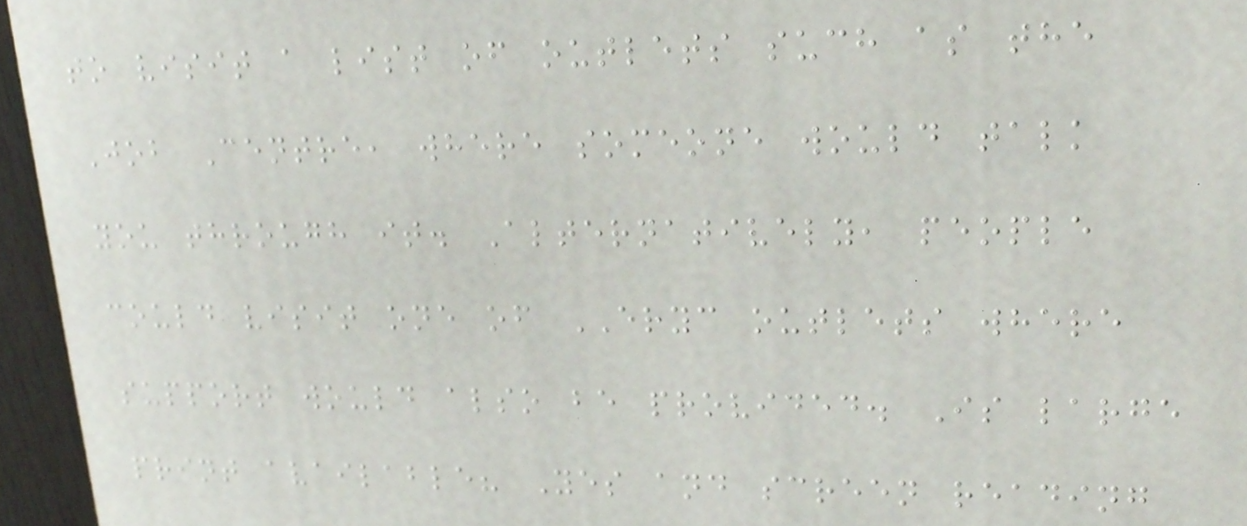to visit a list of outlets such as the
Job Centre, where someone would talk
you through it. Alternatively, people
could visit one of ERYC outlets where
support would also be provided. Is large
print available? Yes and screen reading
